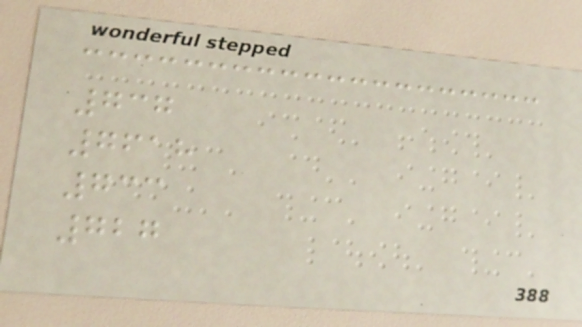737
7618
733
727
